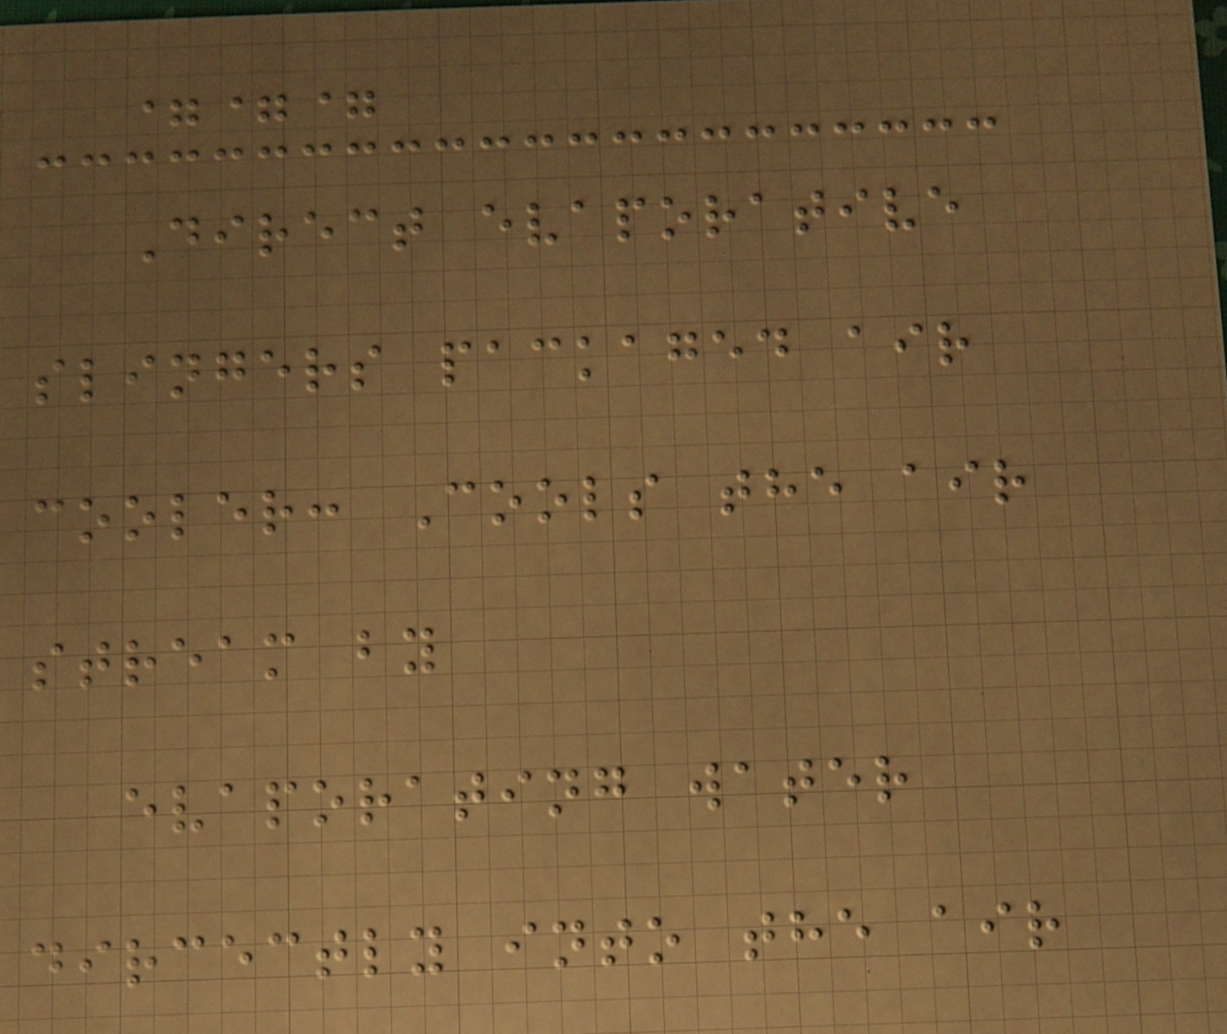===
Direct evaporative
slingers packaged air
cooler: Cools the air
stream by
evaporating water
dircectly into the air
